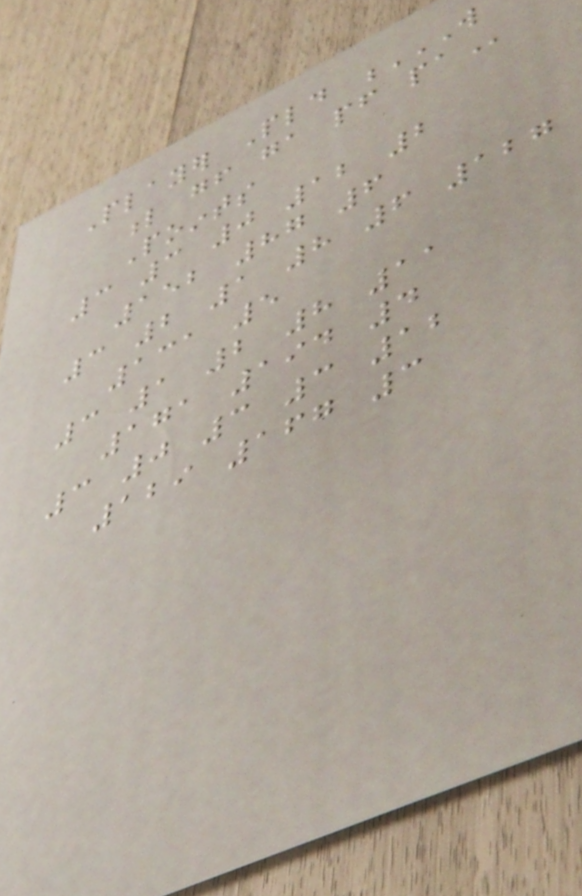Player Pld W
L GF GA PF PA
Points
3 3 0 12 2
152 87 6
3 2 1 8 6 127
131 5
3 1 2 8 11
171 194 4
3 0 3 3 12
129 167 3
